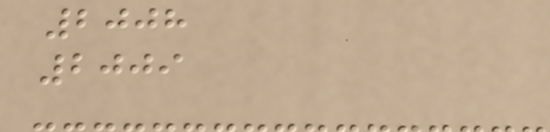2008
2009
